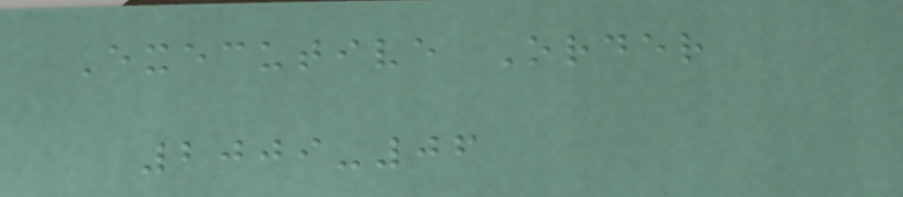Executive Order
2009-06
